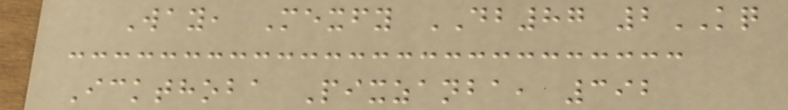Way, Mexfy DB87 2KQ
Ickthoba Pixzanba, 392
